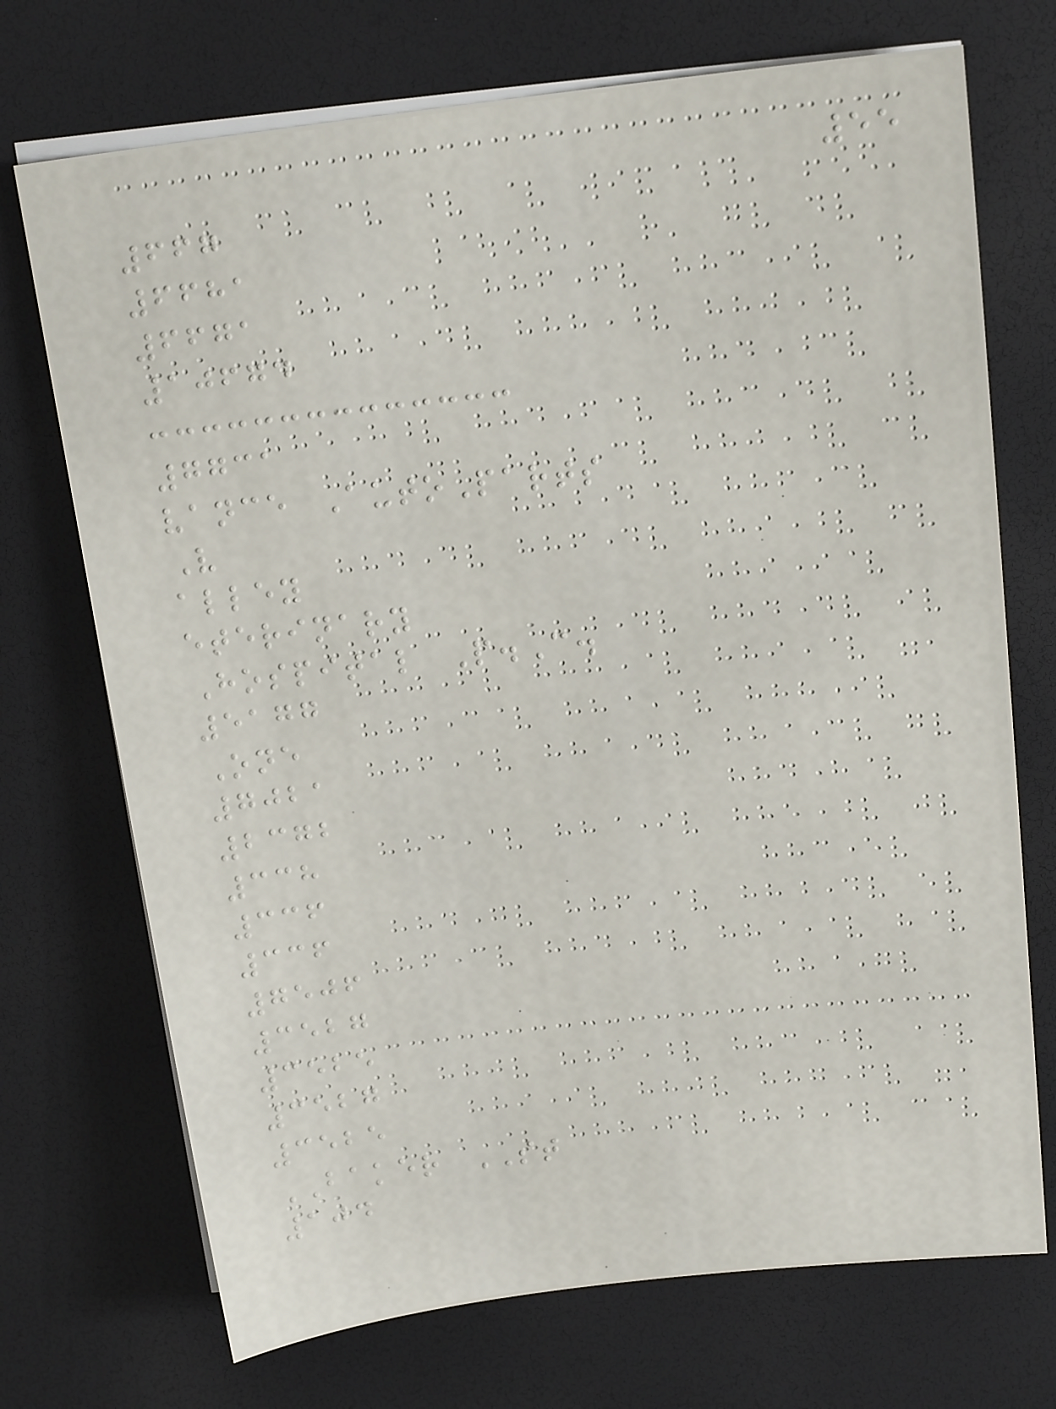55
667
6681
6671
10674
7731
vance AutoParts
V
alley
eterinary
Hospital P.C.
5177
One
7021
2372
338
336
336
7506
3527
3525
3527
3525
BAKER ST
104
